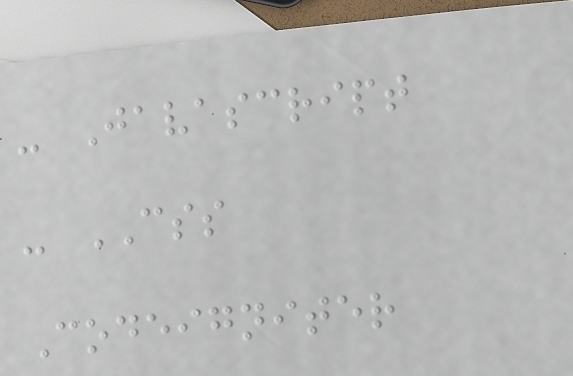- Javascript
- CSS
Codeigniter
